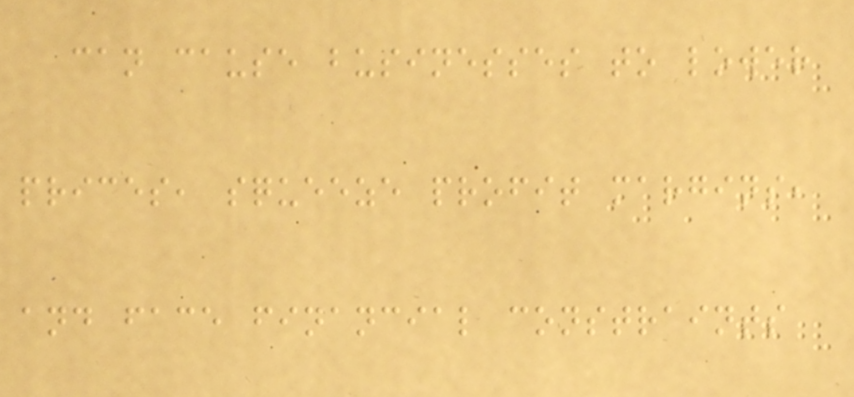can cause businesses to lower
prices, squeeze profit margins,
and face financial constraints
